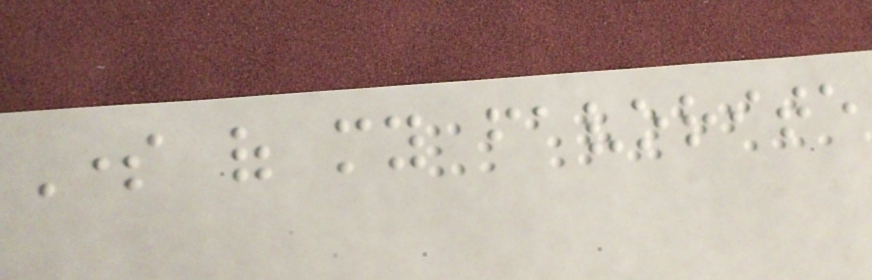Some of my favorite
